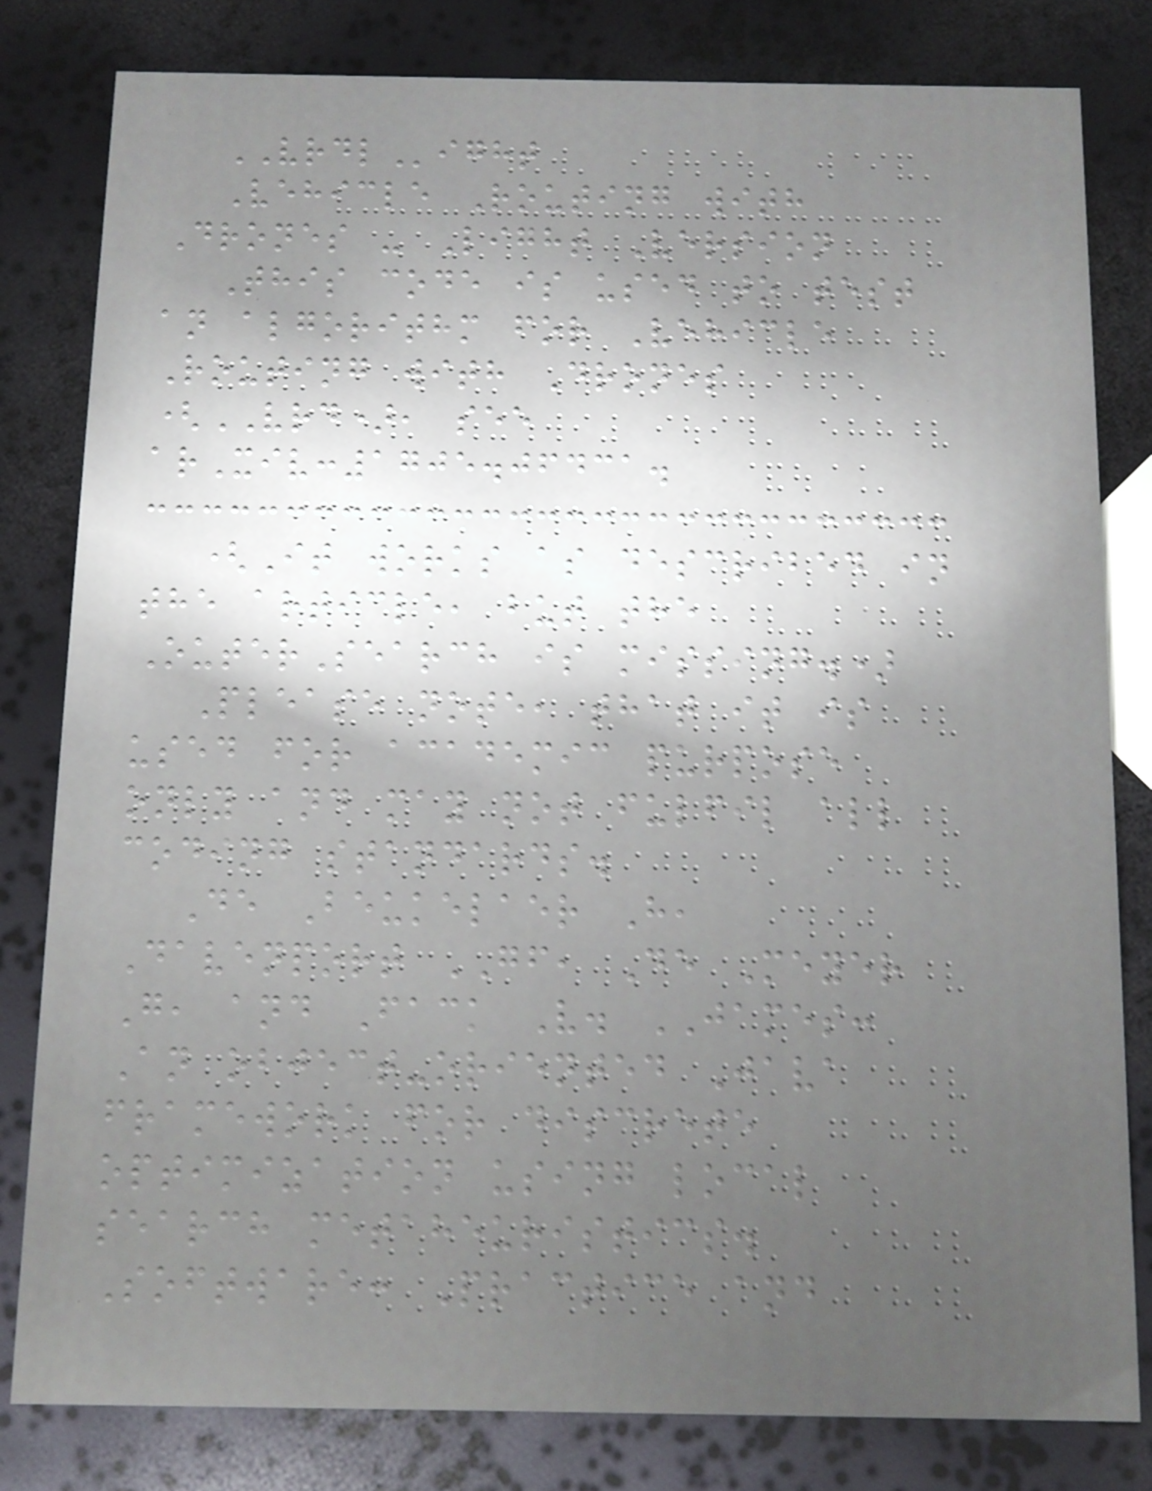VRDLight
Vehicle Routing with
Drones - Light Version
This code is used to test
an algorithm for Vehicle
Routing with Drones
(VRD), see
arXiv:1705.06431.
(It works as described in
the article, but the
OuterSearch is missing.)
Please note, that it is
used for academic purpose
only and may not fulfil all
coding standards.
De Beukelaer H,
Davenport GF, De Meyer
G, and Fack V. JAMES:
An object-oriented Java
framework for discrete
optimization using local
search metaheuristics.
Software: Practice and
